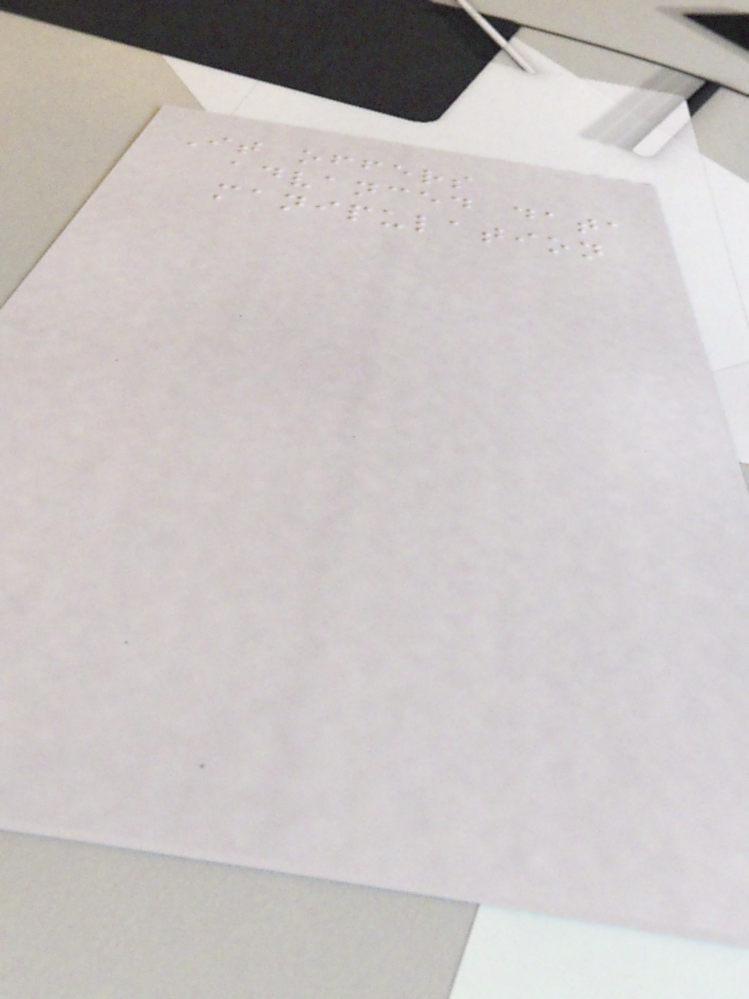It offers
advanced data
manipulation
